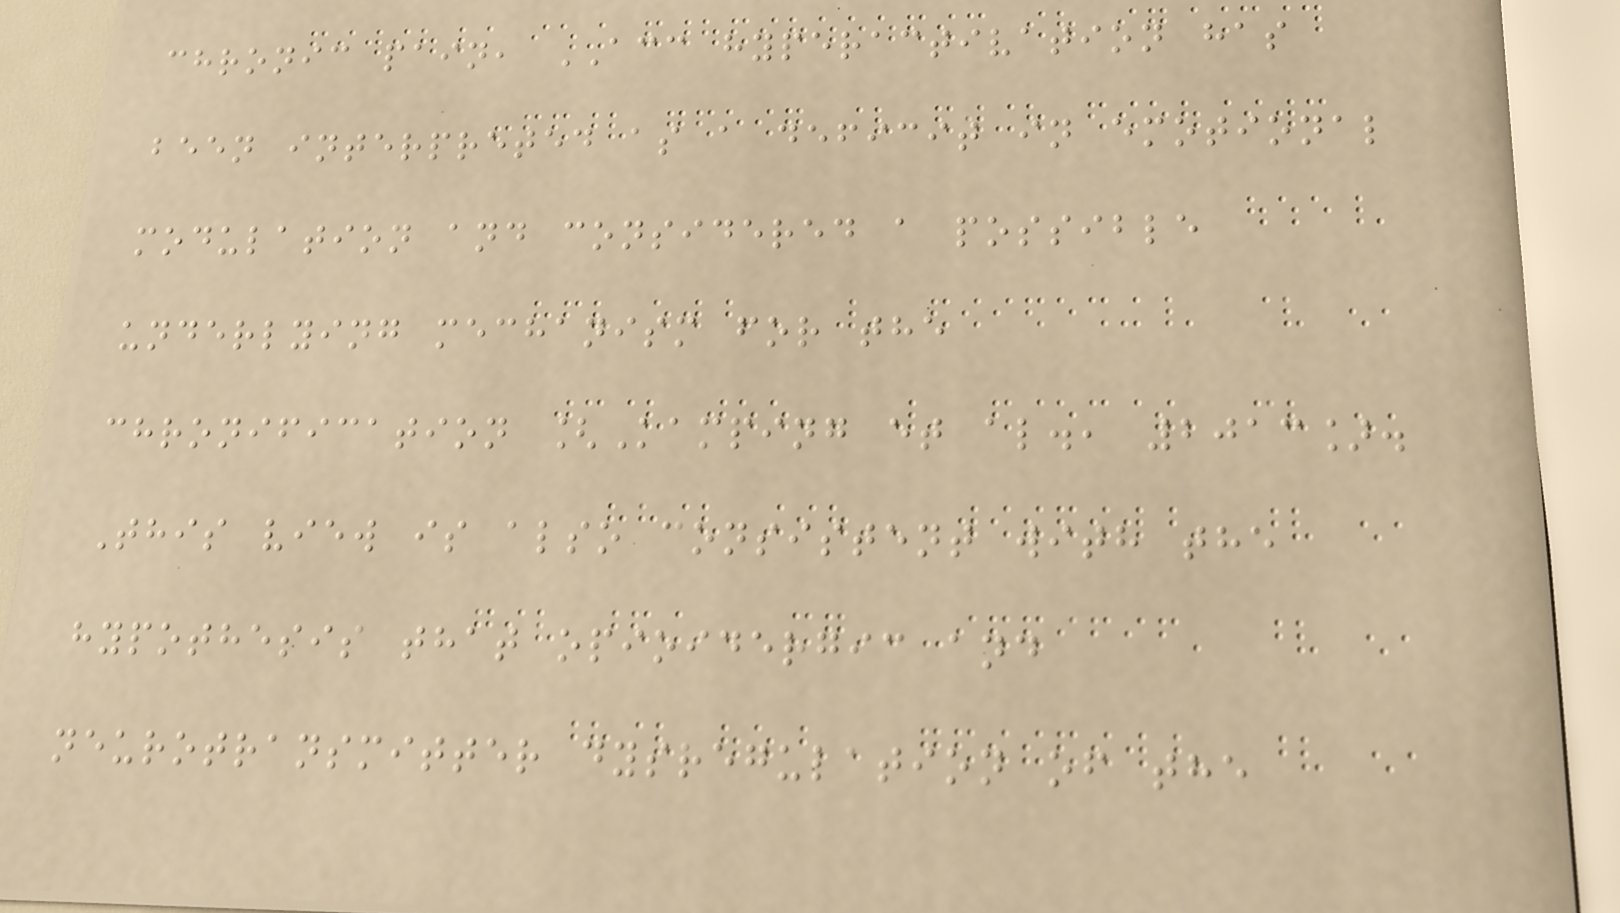chronic pain, ACC hyperactivation has
been interpreted as a deficit in emotional
modulation and considered a possible
underlying mechanism for the
chronification [Kamping et al., 2013].
This view is also consistent with the
hypothesis that opioidergic and
neurotransmitter dysregulation of the
